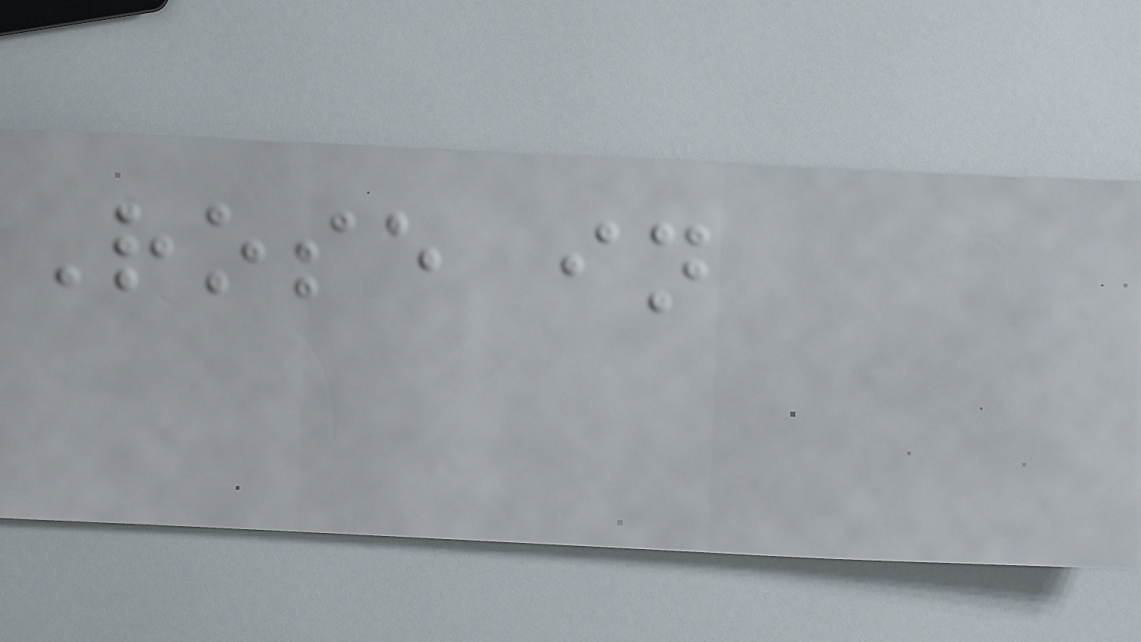Rose in
